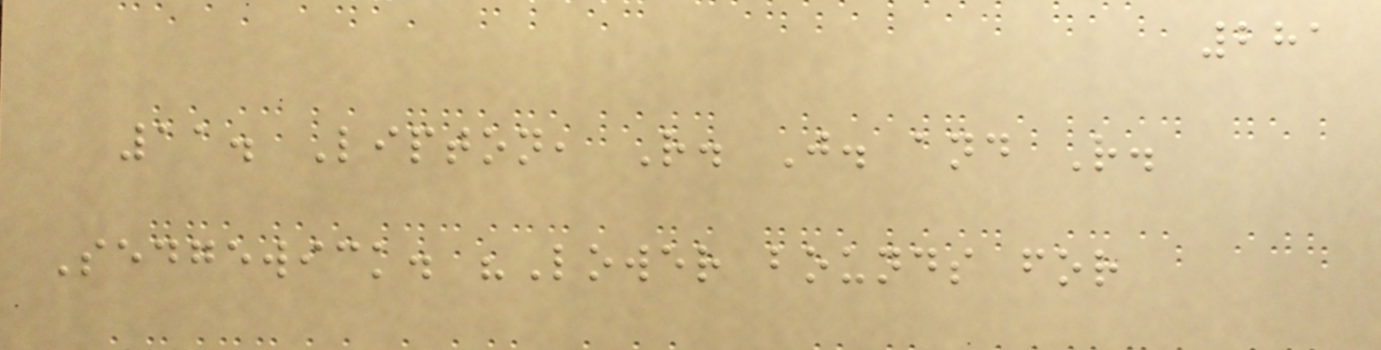281
11. Lipton, R. J. and R.
Sedgewick. "Lower bounds for
